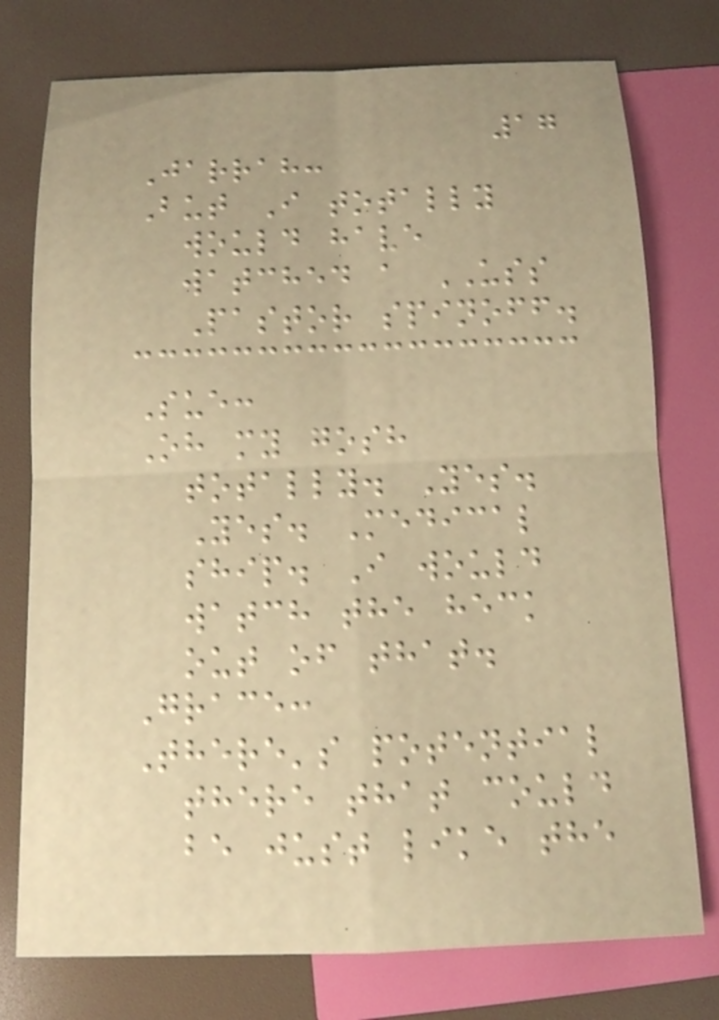17
Jarrah:
But I totally
would have
watched a USS
Pastor spinoff.
Sue:
Oh my gosh
totally. Yes.
Yes. Medical
ship. I would
watch the heck
out of that.
Grace:
There's potential
there that could
be just like the
